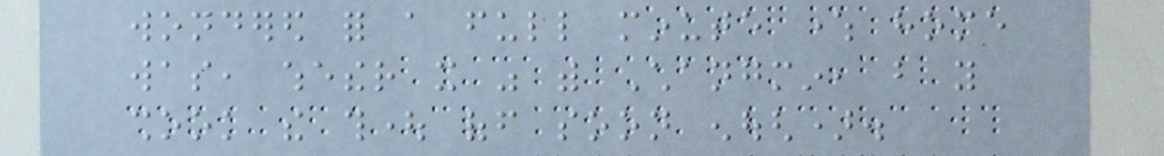wondered for a full minute where home
was, whether it was with Changmin, but you
shook the thought off soon enough).
